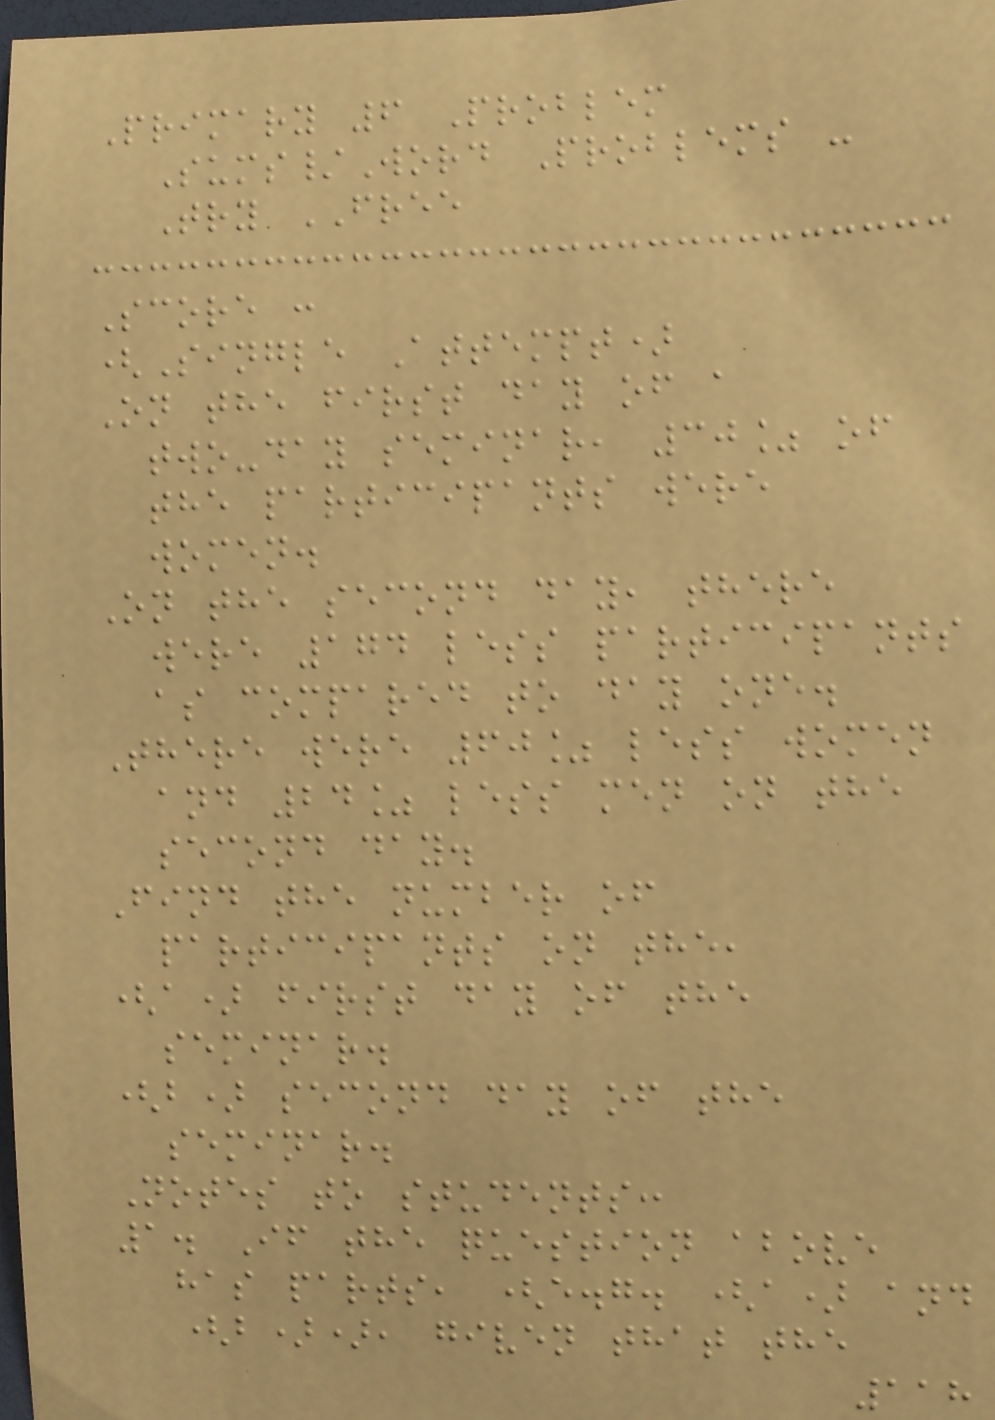Primary 6 Problem
Sums/Word Problems -
Try FREE
Score :
(Single Attempt)
On the first day of a
two-day seminar, 30% of
the participants were
women.
On the second day, there
were 174 less participants
as compared to day one.
There were 60% less women
and 24% less men on the
second day.
Find the number of
participants on the,
(a) first day of the
seminar.
(b) second day of the
seminar.
Notes to students:
1. If the question above
has parts, (e.g. (a) and
(b)), given that the
118
